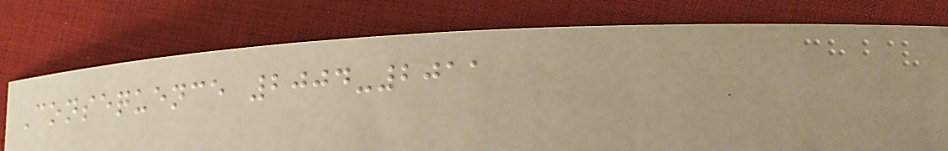Consequence 2004-2011
